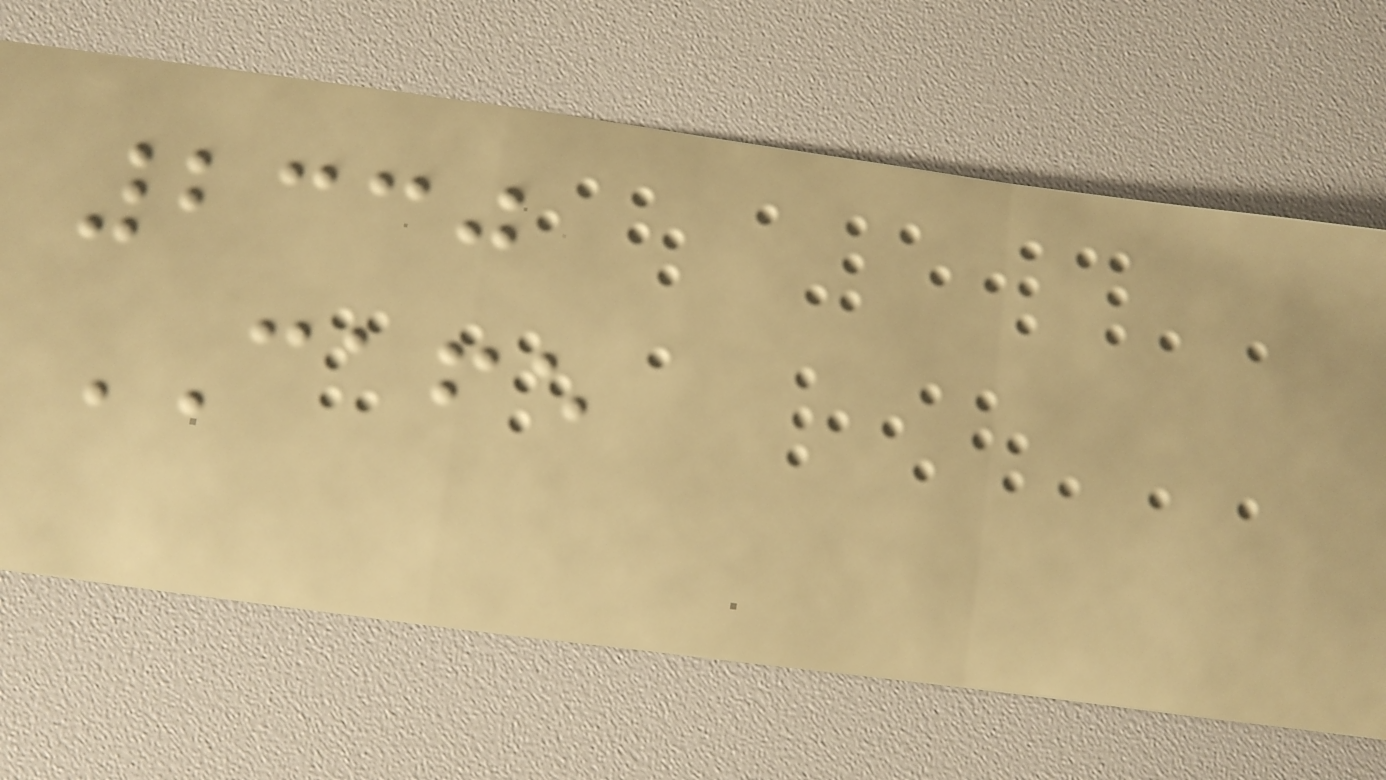2330
CAFE
